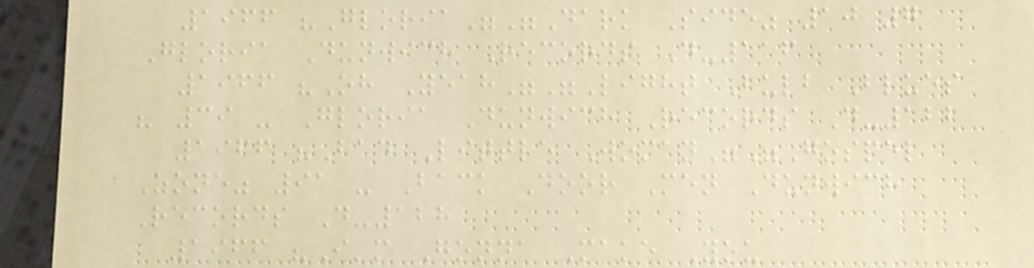1966 "Gloria""Dark Side" 10 7
Gloria Dunwich Records D-116
1966 "Oh Yeah""Light Bulb Blues
" 39 - Gloria Dunwich Records D-122
1966 "Bad Little Woman""Gospel
Zone" 91 - Back Door Men Dunwich
Records D-128
1966 "I'm Gonna Make You
